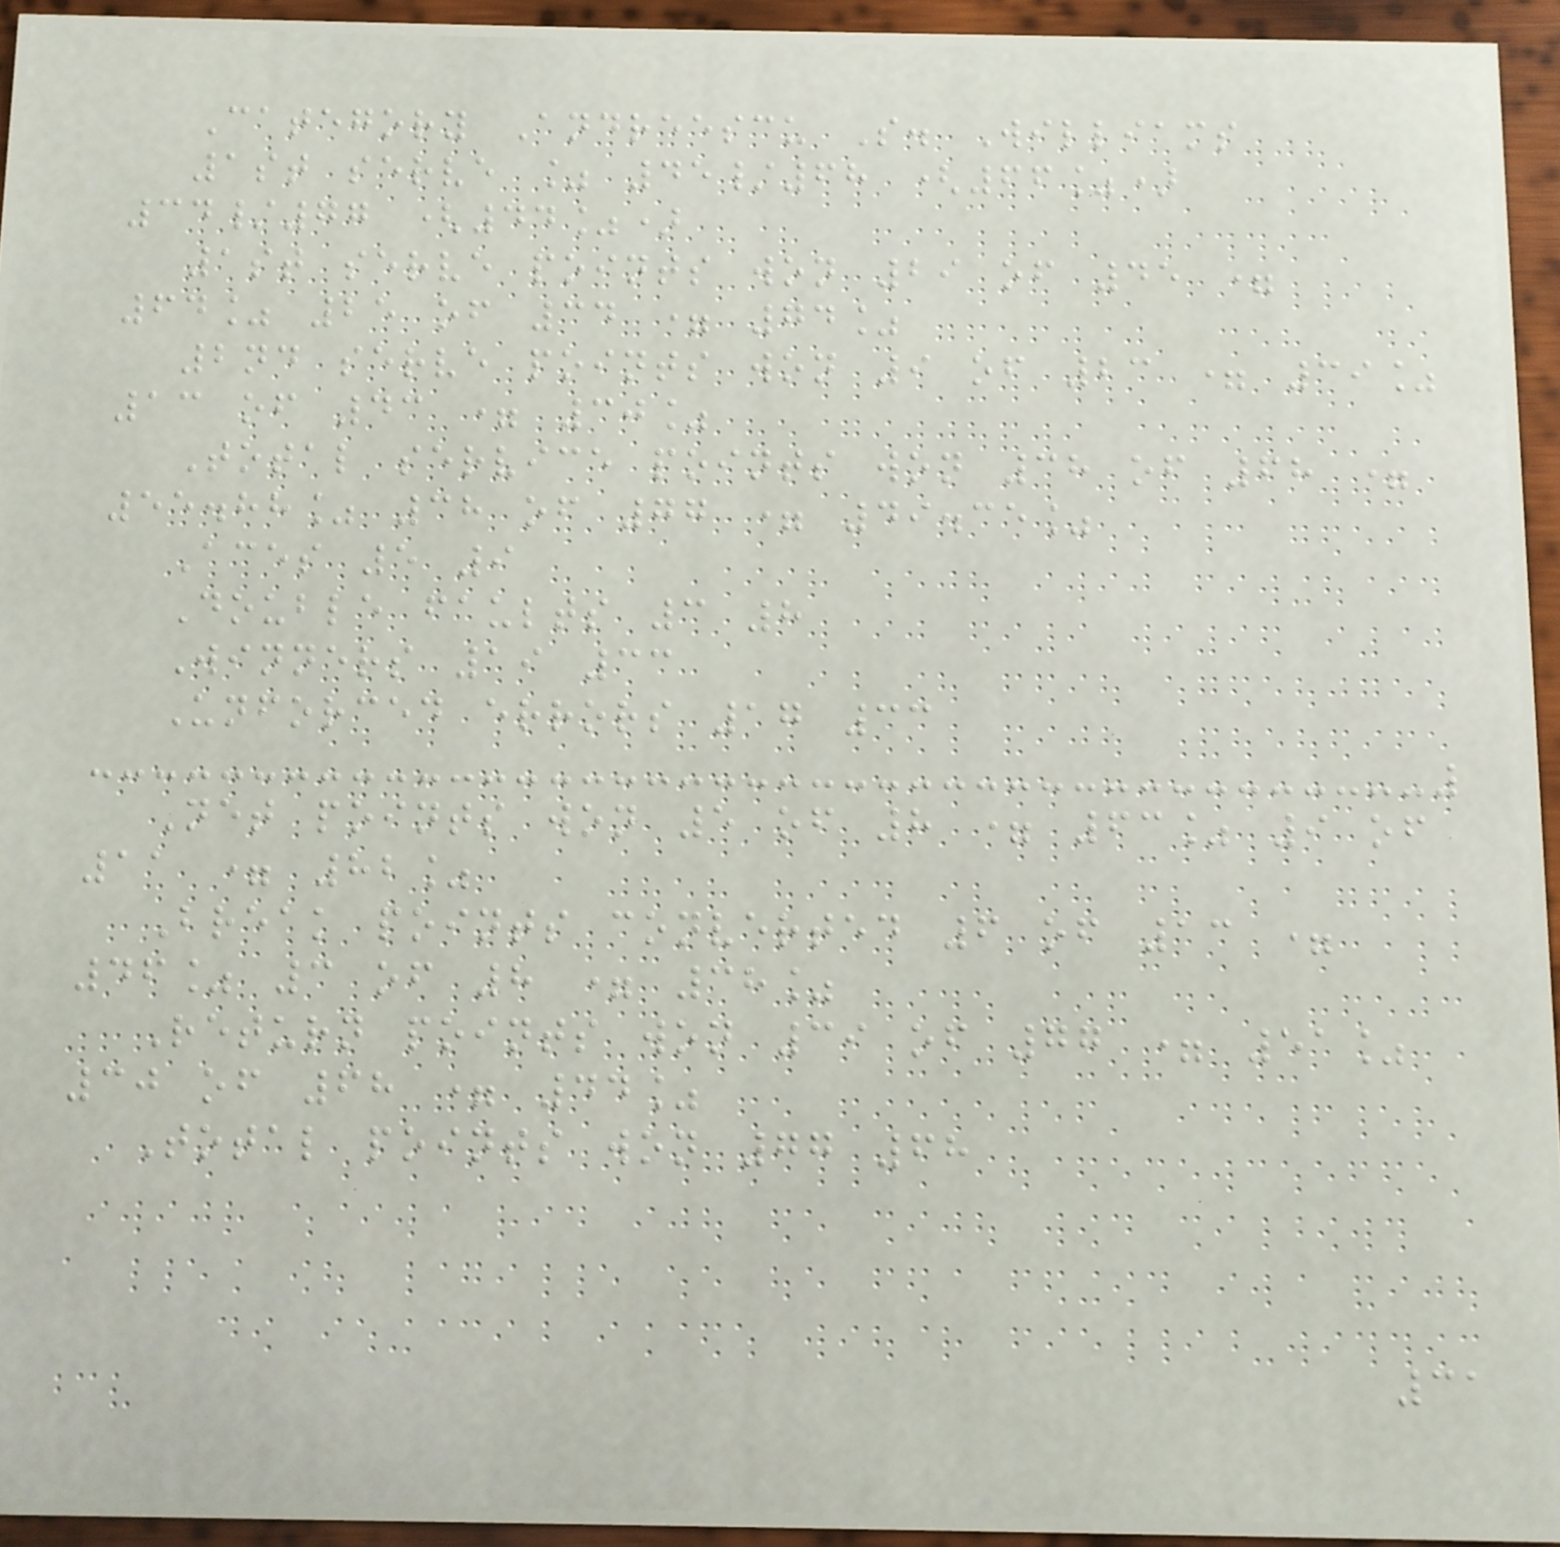Category Andreescu S. Williams
1st serve % 45/68 (66%)
34/77 (44%)
1st serve points won 29 of 45 =
64% 25 of 34 = 74%
2nd serve points won 9 of 23 = 39%
13 of 43 = 30%
Total service points won 38 of 68 =
55.88% 38 of 77 = 49.35%
Aces 5 9
Double faults 3 8
Winners 19 33
Unforced errors 17 33
Net points won 5 of 8 = 63% 9 of
11 = 82%
Break points converted 6 of 13 =
46% 3 of 8 = 38%
Return points won 39 of 77 = 51%
30 of 68 = 44%
Total points won 77 68
31
